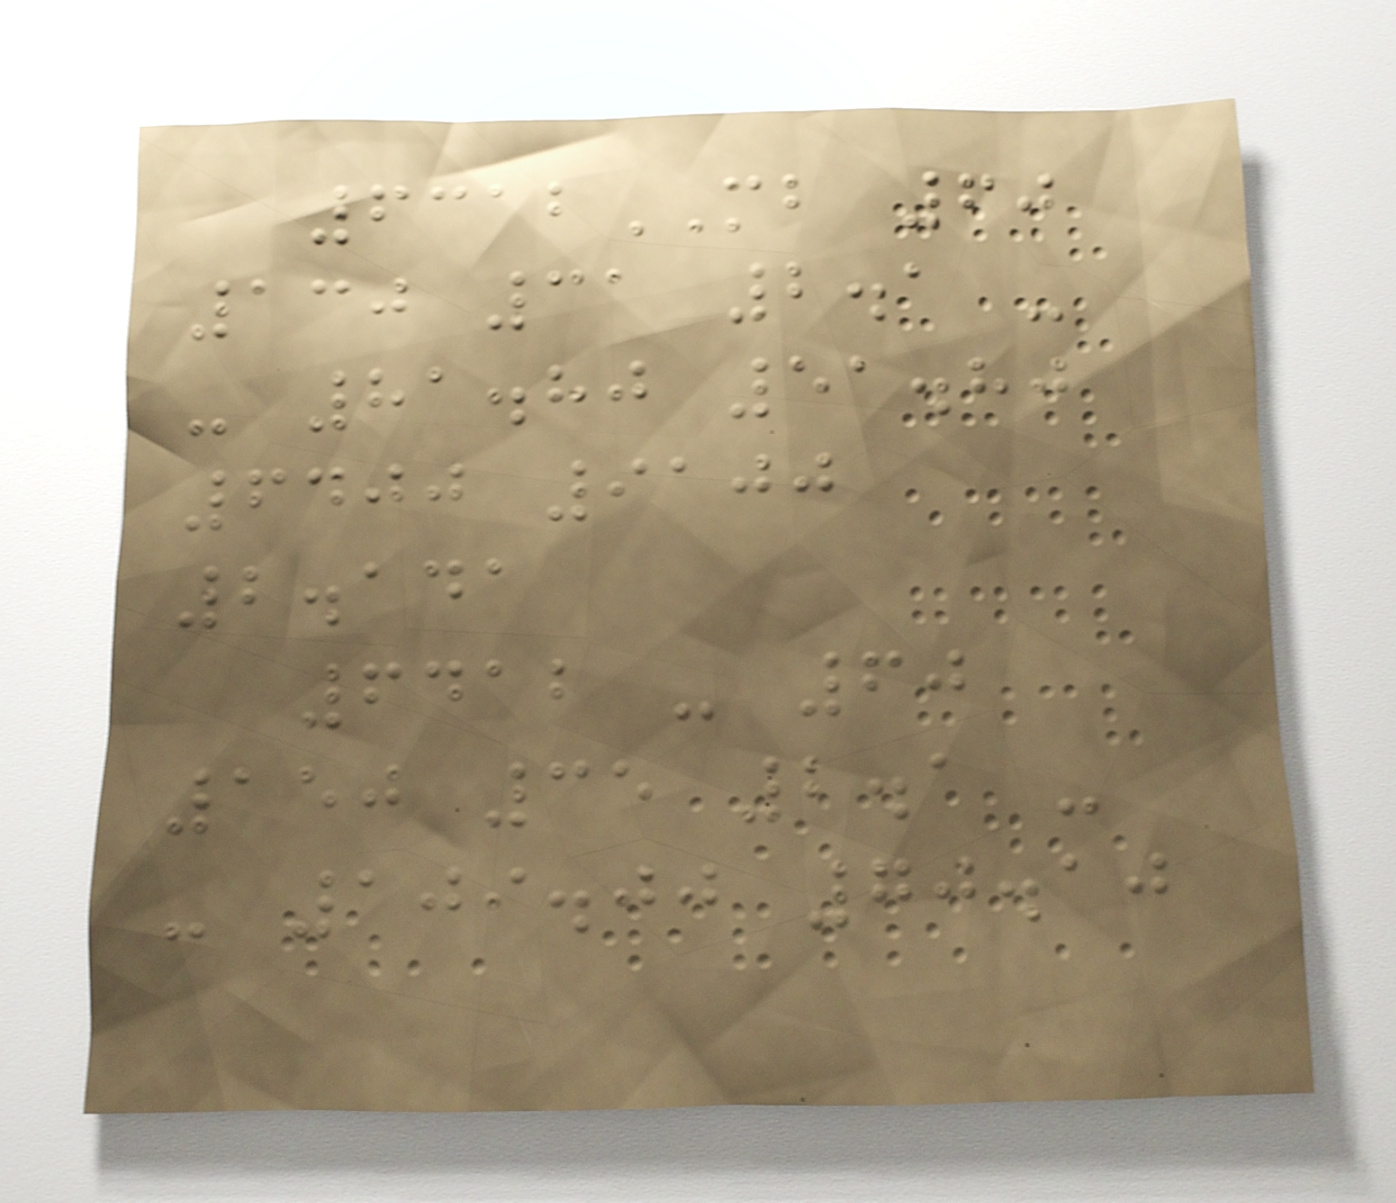6312MB 60
130 31 2.1 -
- 81.80 51.80
6400 9100
2.141
6412 - 60
150 35 2.1 -
- 109.00 70.10
